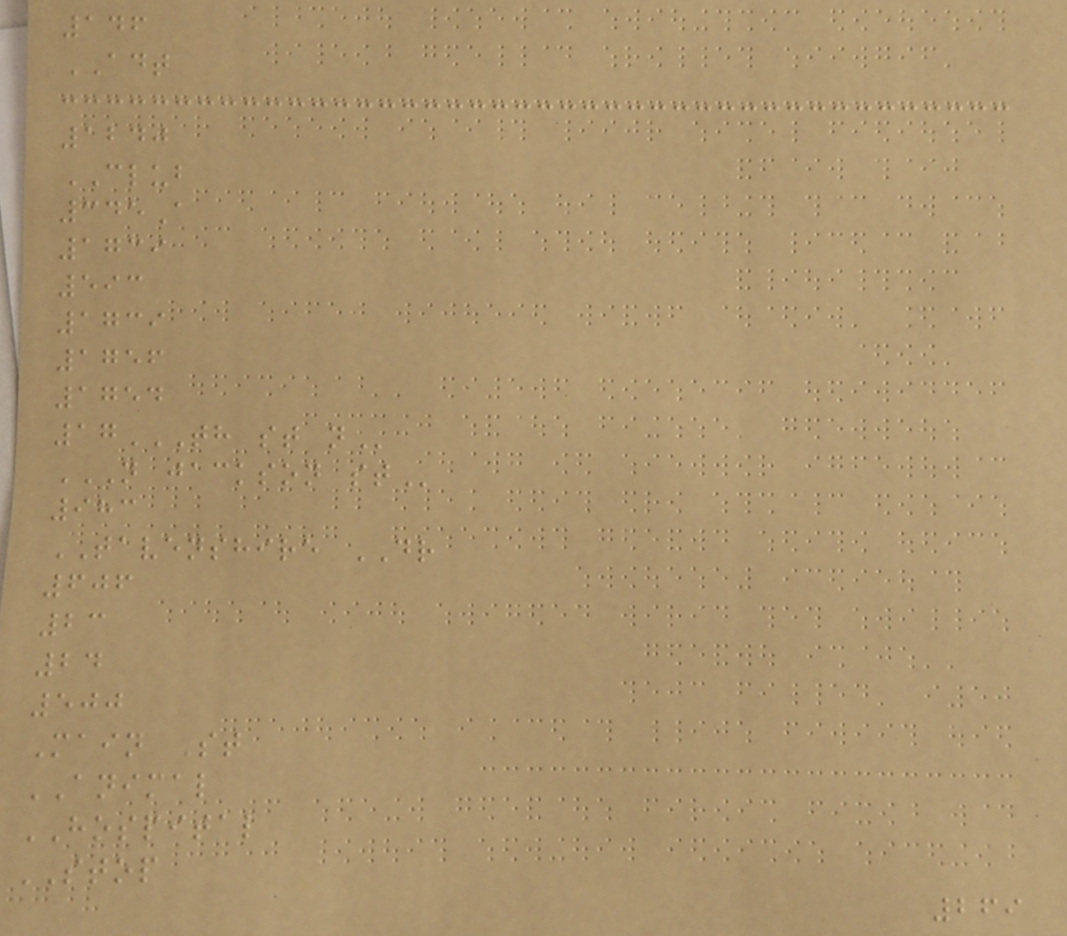146
ADT
1240
CLUB
345A
1739
593
1739
1756
1754
17TH ST N
N JACKSON ST
983
TAVENSHIRE DR
606
23
24
500
Main St
ANIMAL
HOSPITAL
STOP
269
